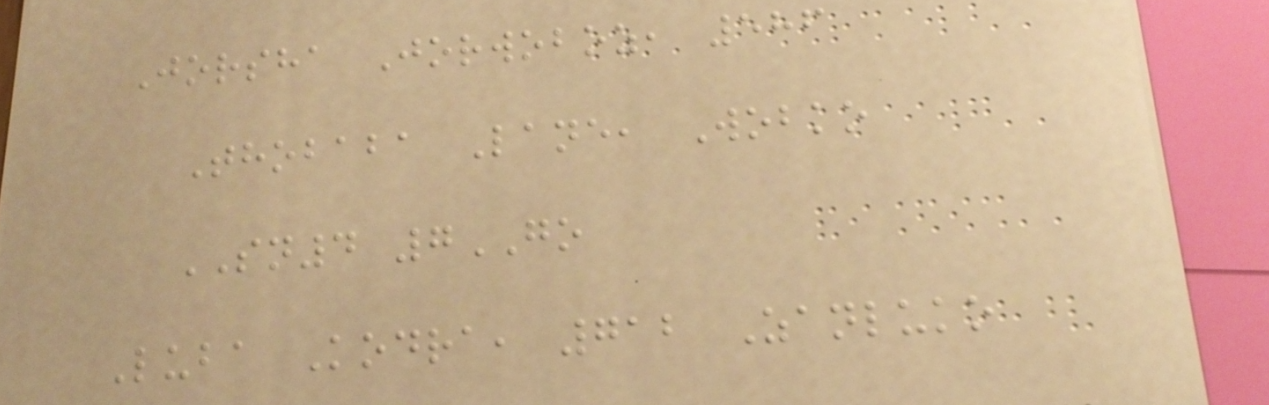Jorsha Jorwoboz, 586
Thobaba Lane, Wobko
SN4 7GO
Luba Kodra, 712 Zanluko
